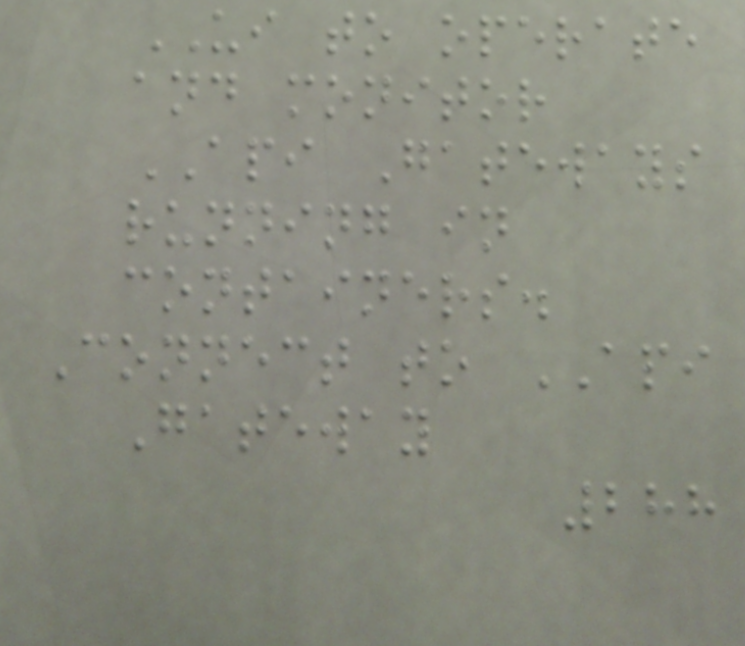UI to operate
and monitor
API Gateways
running in
containers.
Connect to API
Gateway
288
